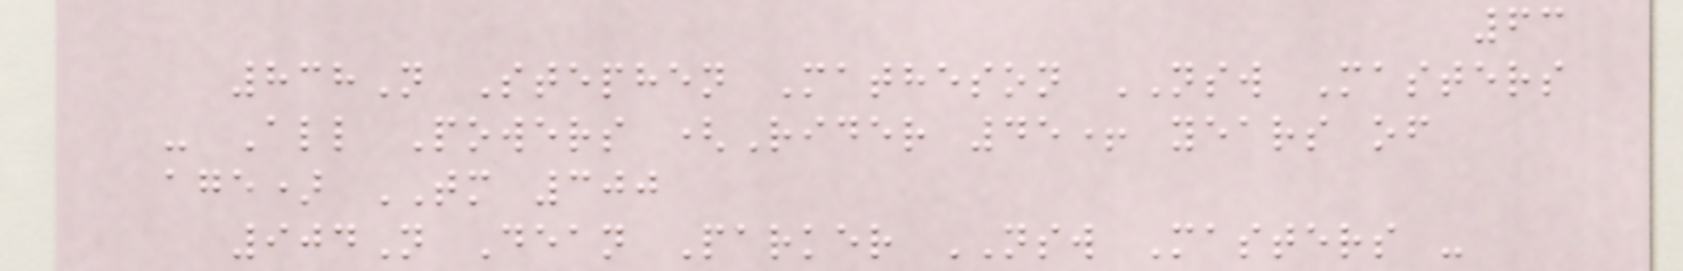63
838N Stephen Matheson NSW Masters
- All Powers (Rider 45+ years of
age) TM 300
904N Dean Parker NSW Masters -
